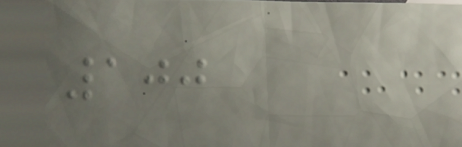100
